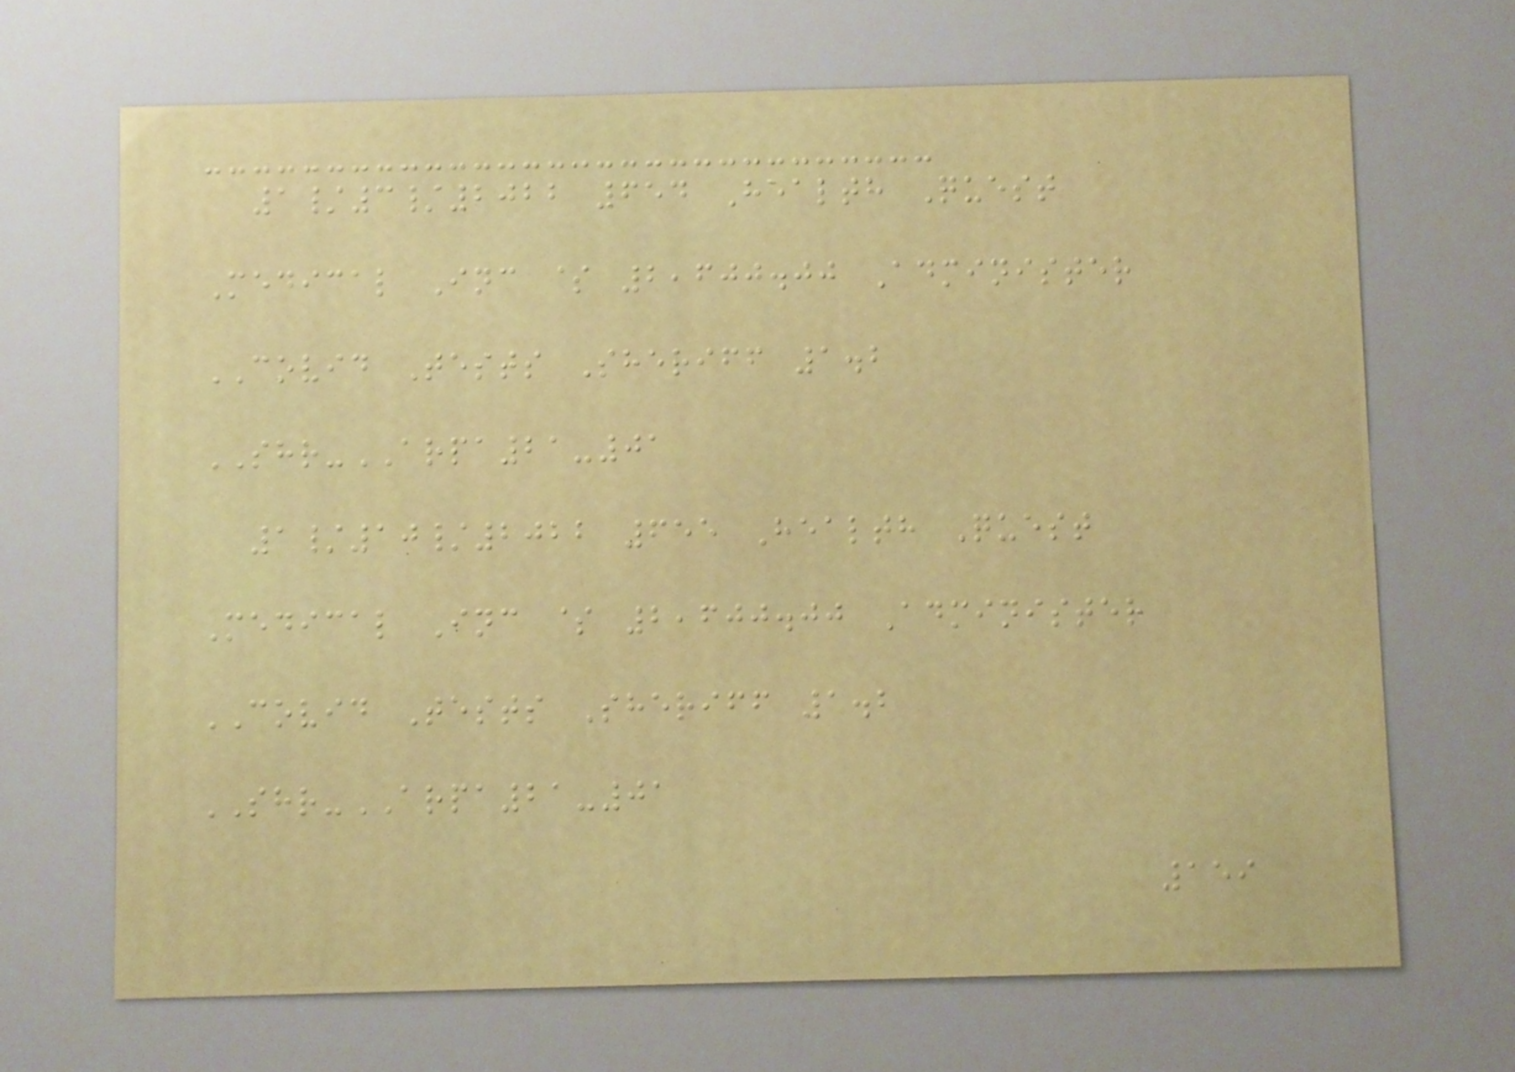1/3/2022 654 Health Quest
Medical Inc $ 2,600.00 Administer
COVID Tests Sheriff 1.2
SHR-ARPA21-01
1/10/2022 655 Health Quest
Medical Inc $ 2,600.00 Administer
COVID Tests Sheriff 1.2
SHR-ARPA21-01
159
